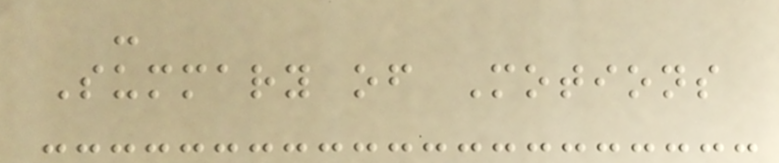-
Summary of Motions
